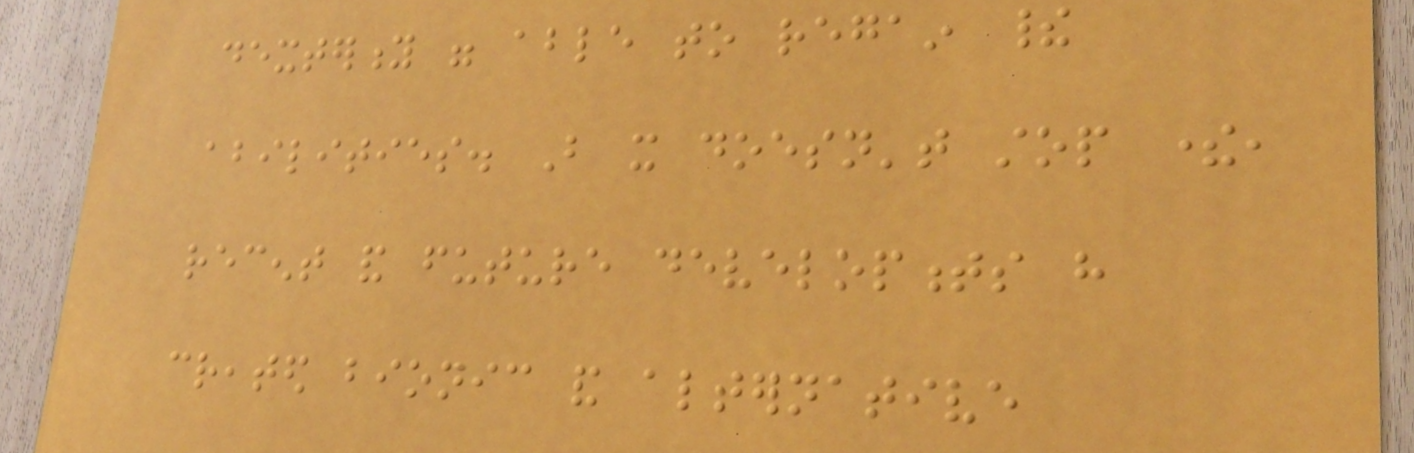dexterity were able to regain their
abilities. But it doesn't stop there,
recent and future developments have
created bionic and alternative
